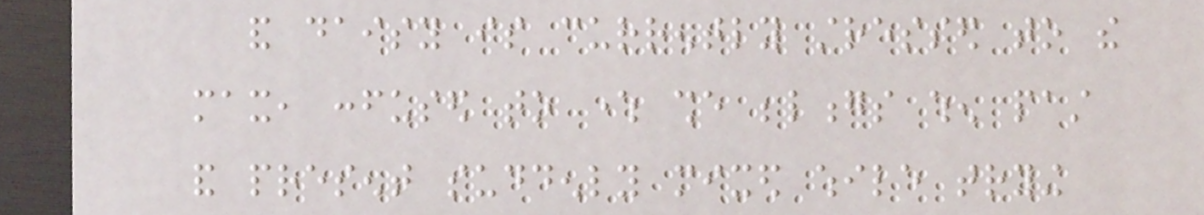and daisy is currently stressed to the
max, confused to where she belongs when past
and present suddenly mixed while trying
